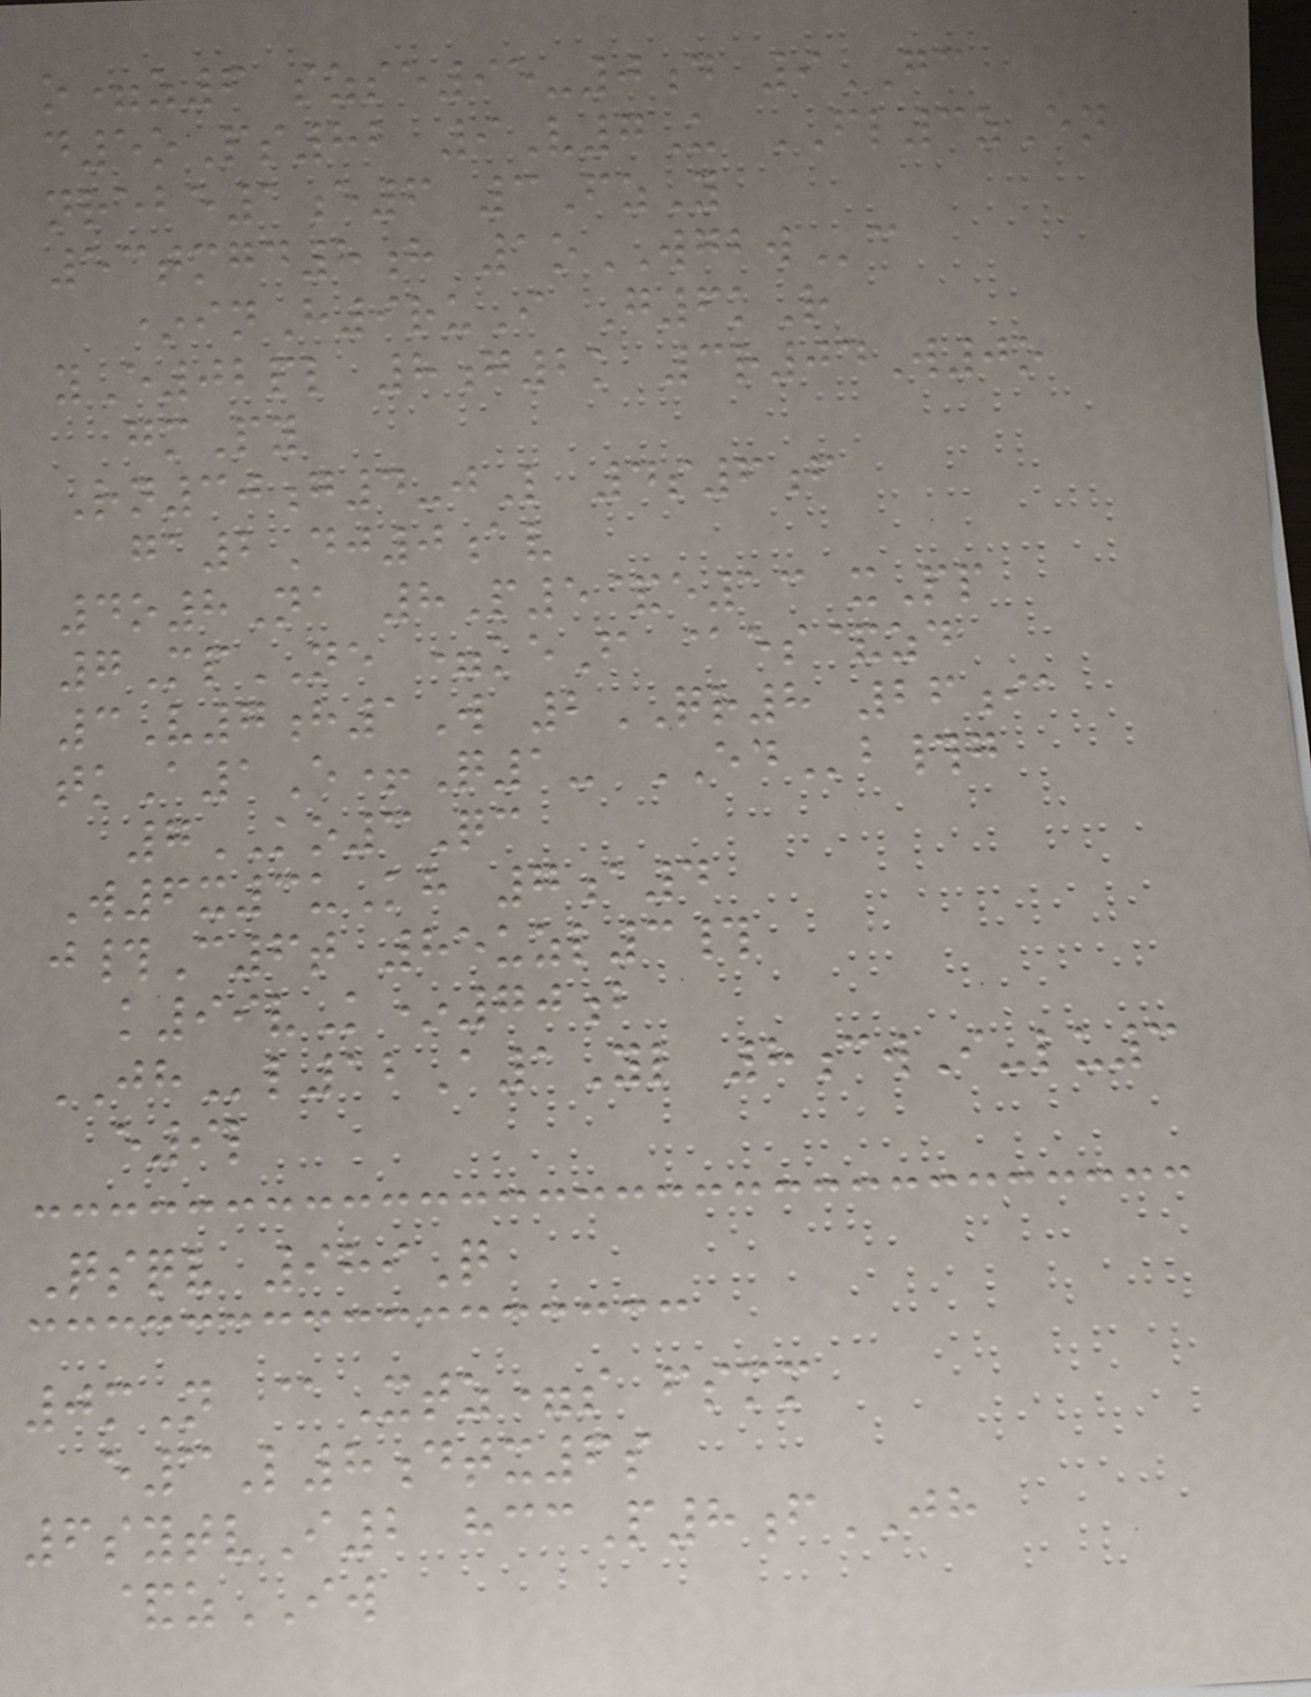o=z6 szse95-0d 9GC
d5oPs82 9V7U FL3zEn
nrebe1e6 3FzY
53tmgd8h 1oWGBWc
*inH9ruI G6kR
yE02pl 8g2k 3r04W0o
gmPy
Rn30g4-jL 4s6f
ga2Dj0av
4o8Na 8P5&e13 xPp
7MpNE =keF @es&zd
3V7h1W 2QR8 26ia
tkA1E+Q1- EDb#g
7KO3Qc
W6x3uKh 7a4
j#C6t 85uzl3#
k99vK*70b
JHl12A1Yl 8cwI-lu3
e9l
Qsqv 989Q
0mN @Xtz=s fsmm
e3L8dtx6s
6sytvI2 hccP8fJH
&zIW
